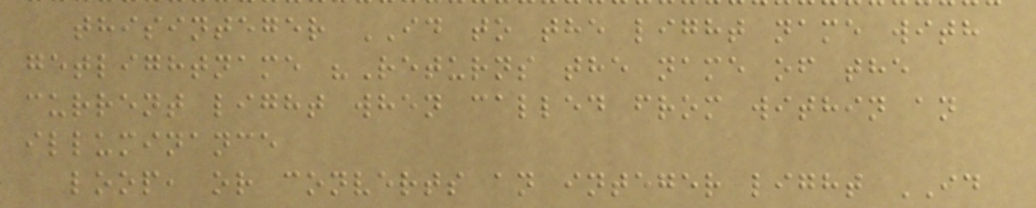thisinteger ID to the light name with
getlightname "Returns the name of the
current light when called from within an
illuminance
loop, or converts an integer light ID
